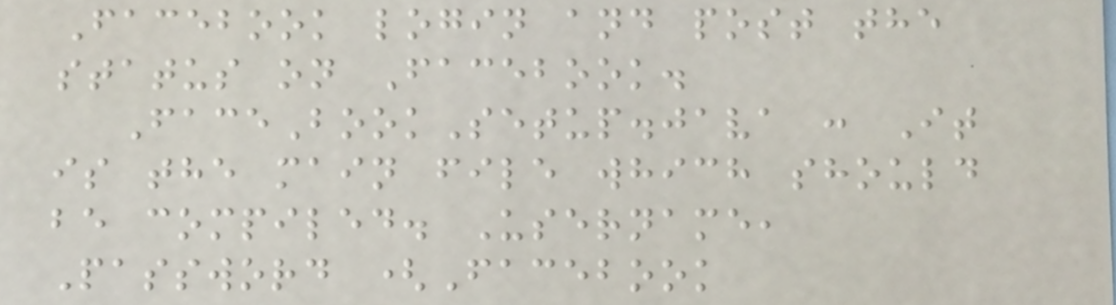Facebook login and post the
status on Facebook.
FaceBookSetup.java : It
is the main file which should
be compiled. Username,
Password (Facebook
